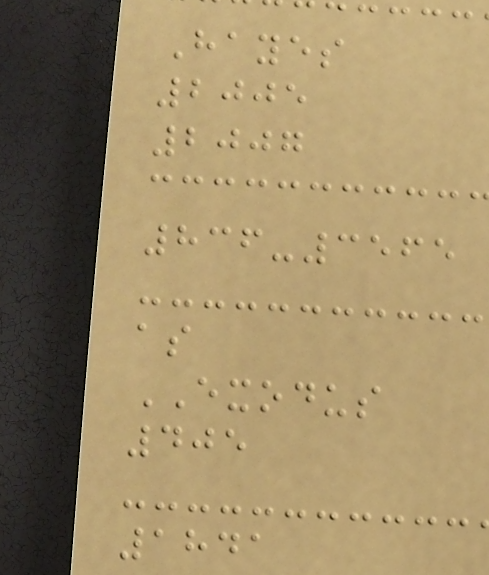Hayes
2005
2007
836-3565
as
EXODUS
405
1841
